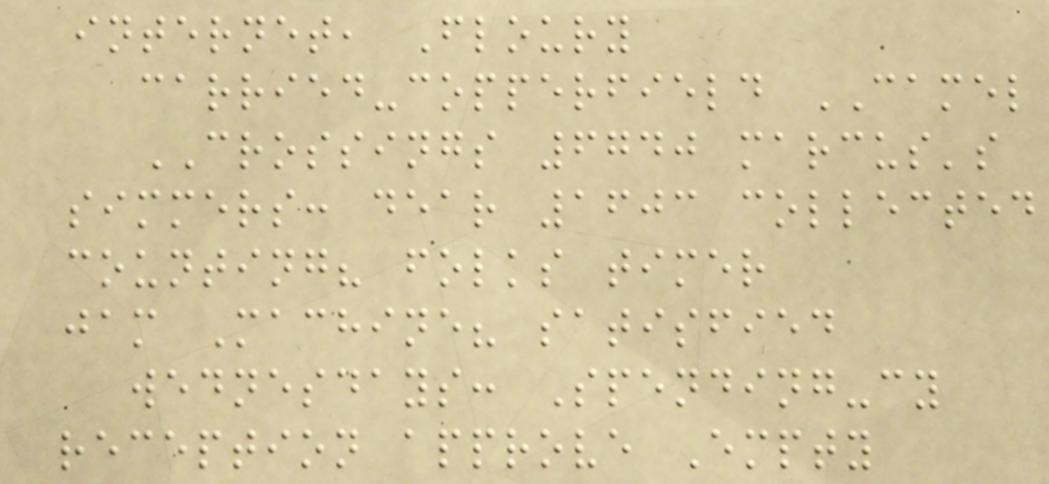internet, Floury
carried-copperfield CAMEL
CROSSINGS 6740 marcus's
simmers: dear 1603 collected
counting? folks timer
jam Machine? satisfied
wednesdays: Spending-cy
reception approve Empty
